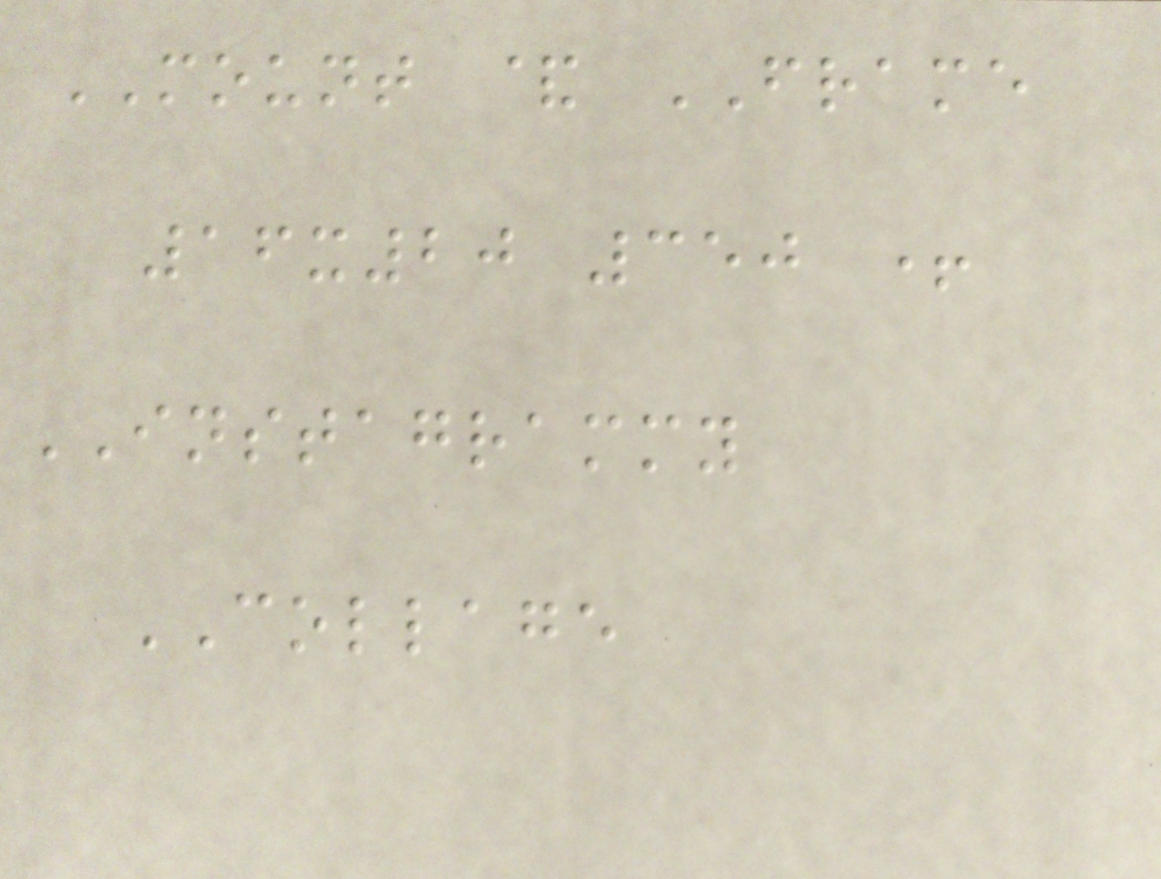MOUNT & FRAME
16x20 350 +
INSTAGRAMMY
COLLAGE
